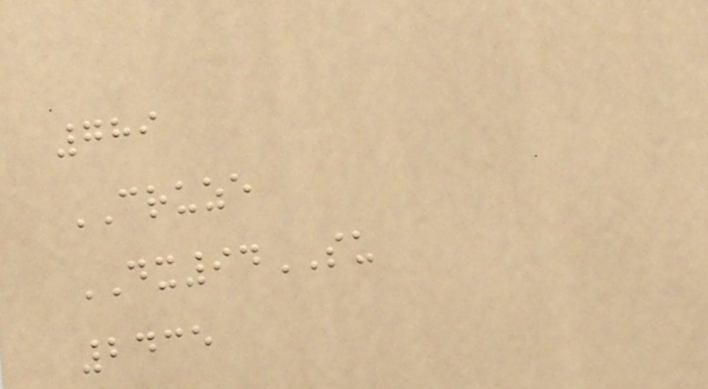789
CRUZE
DX94SU
2435
